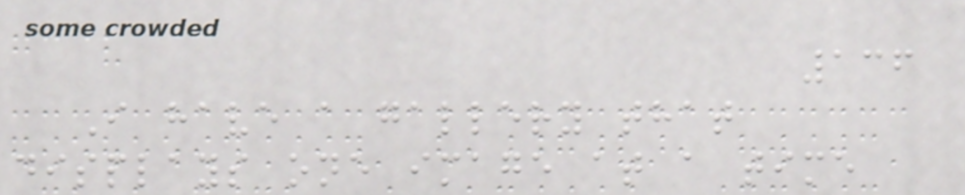136
I have a gallery that
displays one image at a time
